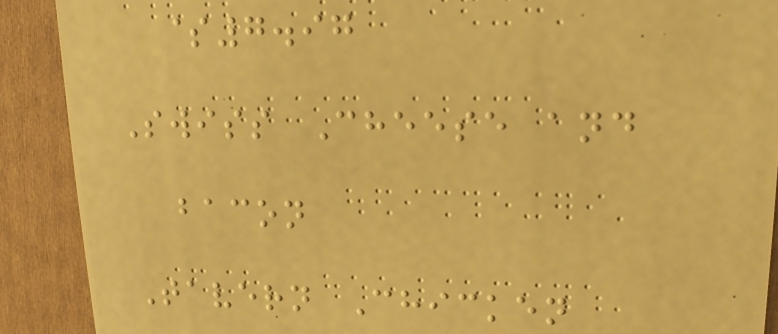$7.97
Swiss Cheese and
bacon
Tavern Chicken
